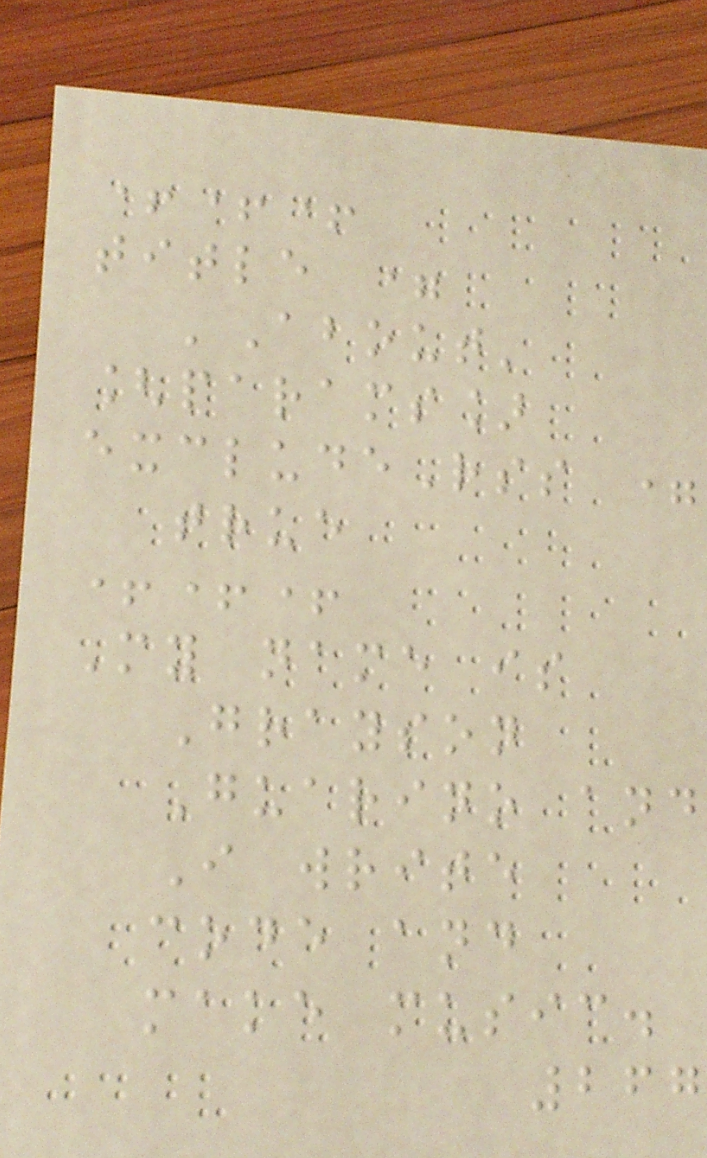+++
title =
'About'
[params]
excludeRss =
true
+++
My name is
Grayson
Guarino and
I write
code and
make music.
267
